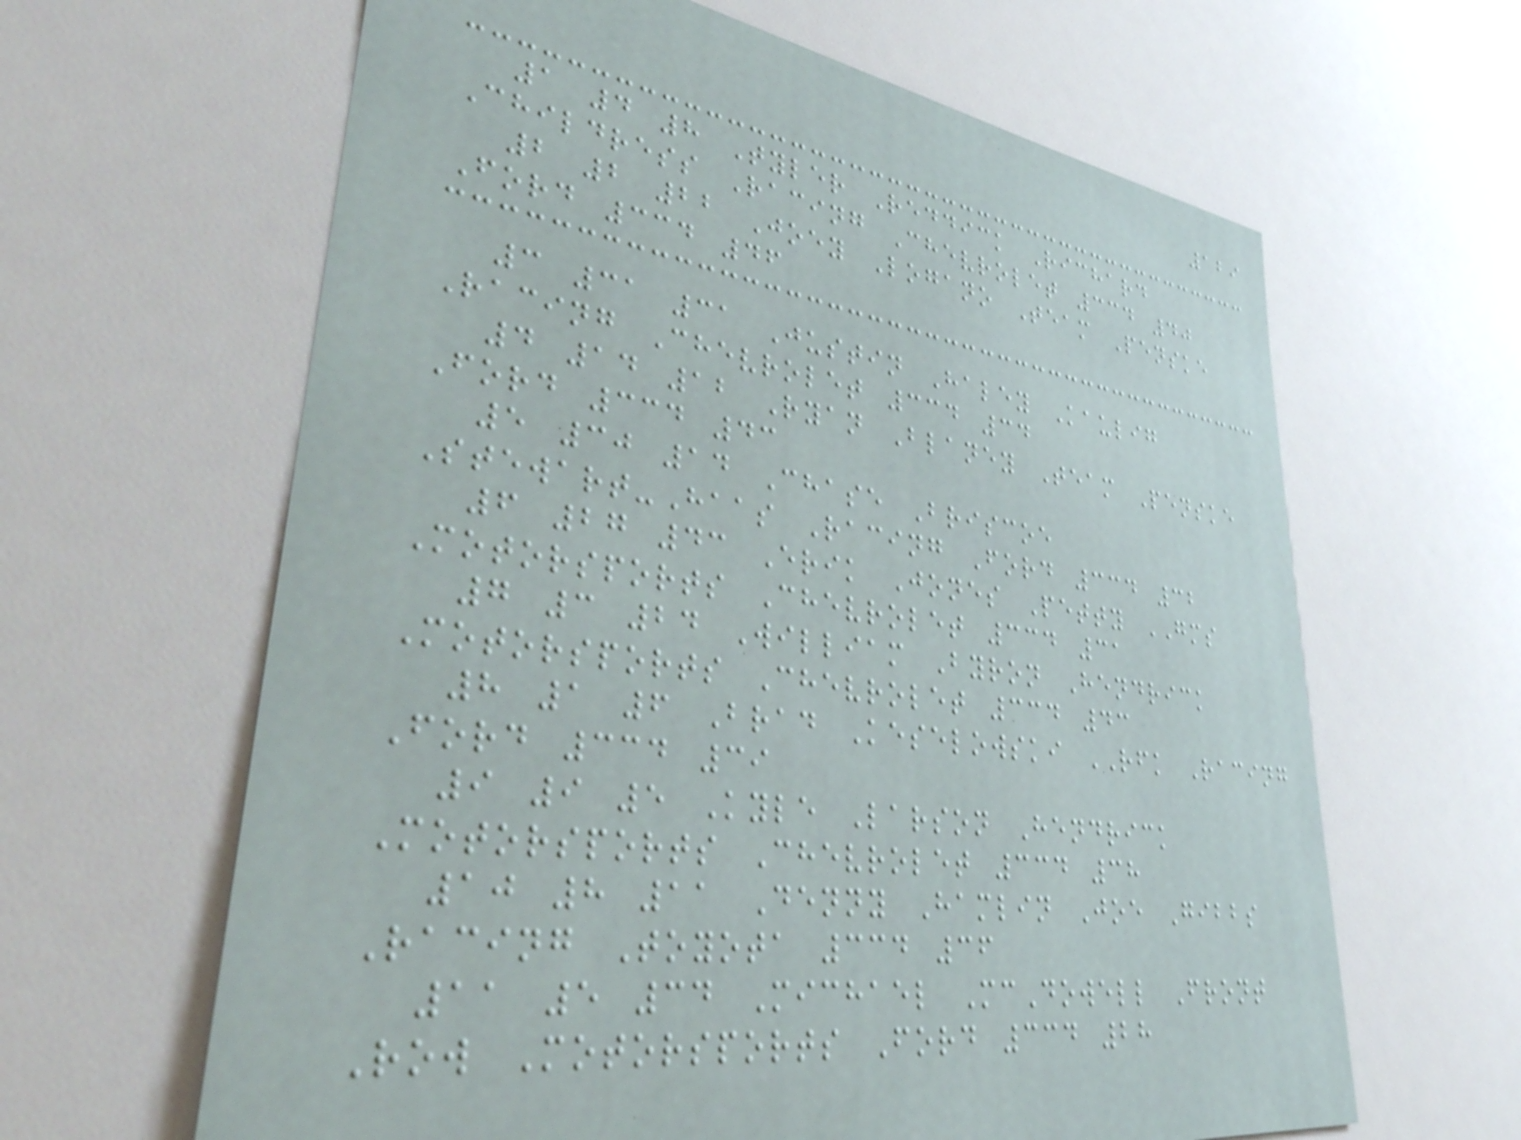129
1 4 8 Tyler Reddick Richard
Childress Racing Chevrolet 334 40
2 2 22 Joey Logano Team Penske
Ford 334 46
3 31 31 Justin Haley Kaulig
Racing Chevrolet 334 34
4 14 12 Ryan Blaney Team Penske
Ford 334 43
5 30 14 Chase Briscoe
Stewart-Haas Racing Ford 334 32
6 27 43 Erik Jones Petty GMS
Motorsports Chevrolet 334 31
7 3 24 William Byron Hendrick
Motorsports Chevrolet 334 43
8 1 6 Brad Keselowski RFK Racing
Ford 334 39
9 9 5 Kyle Larson Hendrick
Motorsports Chevrolet 334 38
10 8 11 Denny Hamlin Joe Gibbs
Racing Toyota 334 36
11 5 34 Michael McDowell Front
Row Motorsports Ford 334 28
